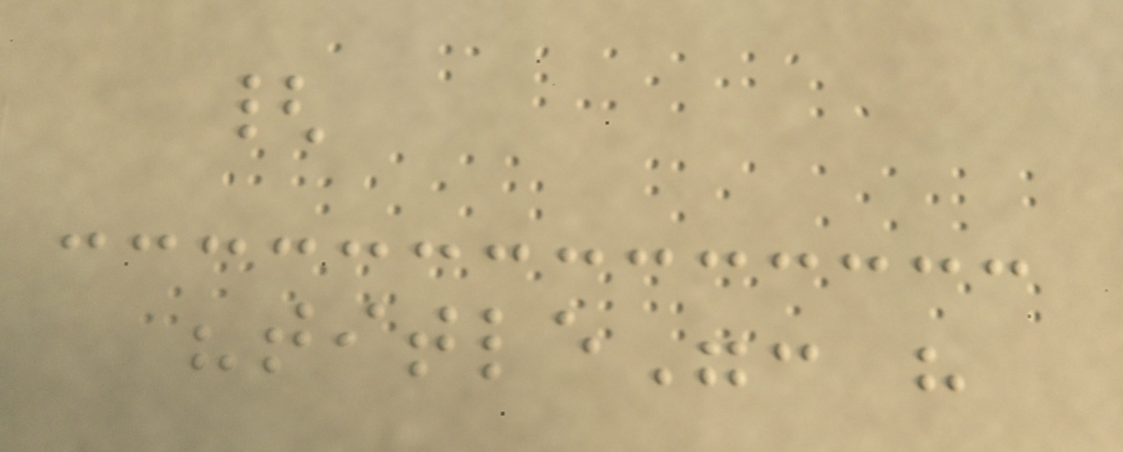{
"title": "
